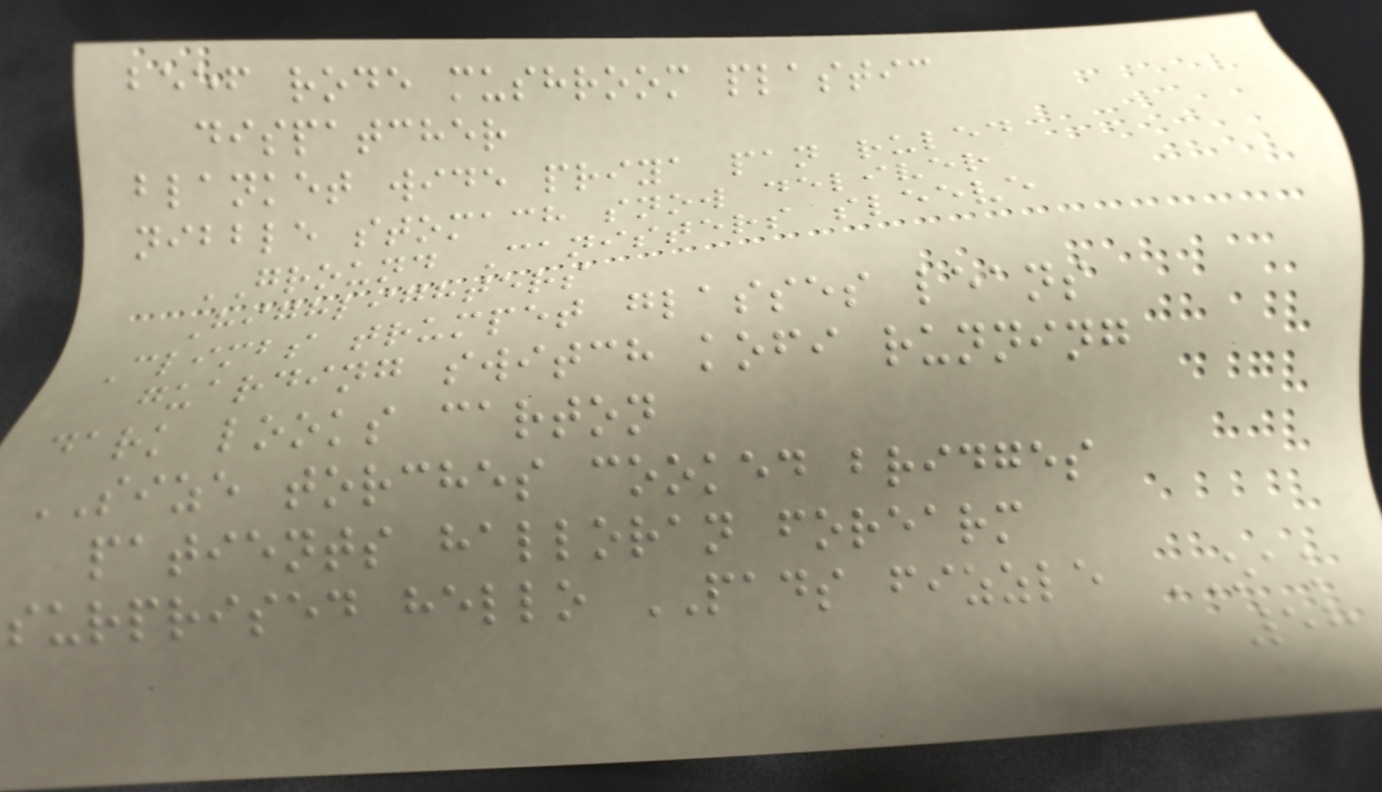beef rode mushroom plastic
dispatcher
blanket wide priya pan ruled
nibble stomach snow deliver
GROUND Canisters sleeve
Highlighters
Climbs trumpet glasses leans
guarding switch kofi running
dark looks carton
SIZE torches cooked bridges
patients halloran forearm
surprised hello PADS fizzle OAK
58
